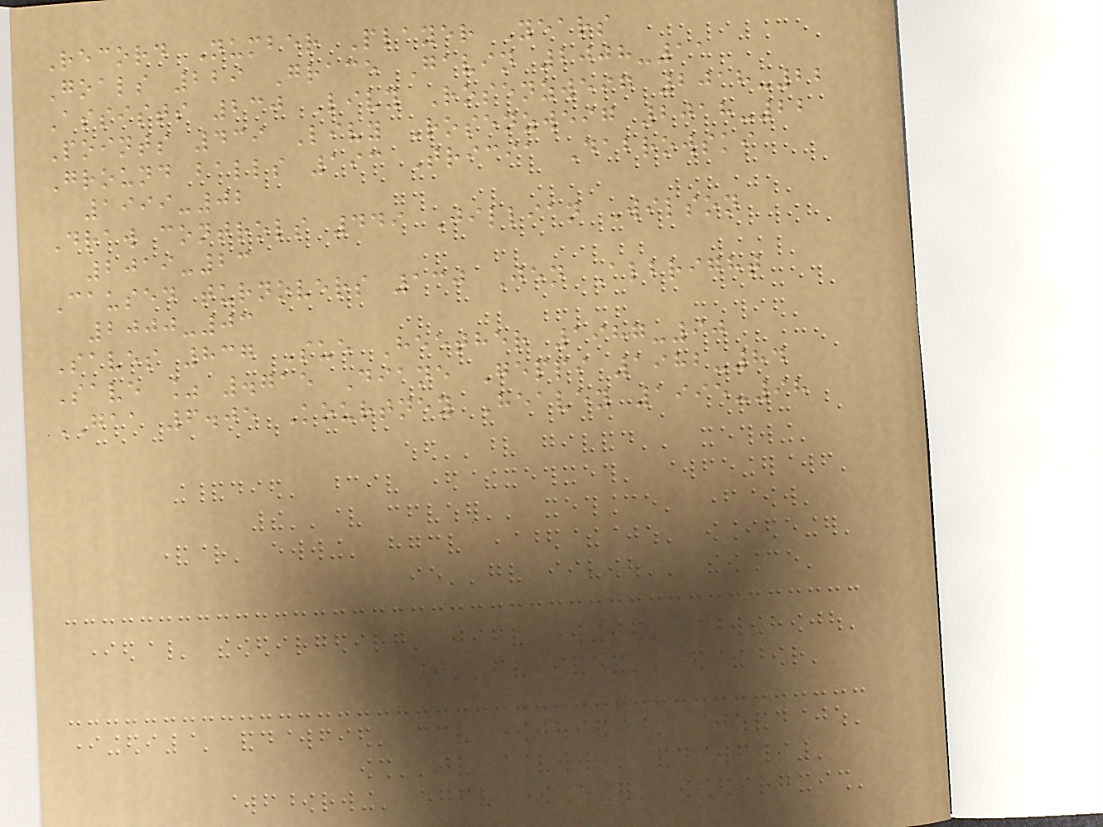Record Number Player Years
Goals 229 Grace Gavin 2008-11
Assists 230 Livy Rosenzweig 2018-22
Points 439 Livy Rosenzweig 2018-22
Ground balls 193 Tricia Dabrowski
1999-02
Draw controls 449 Jillian Wilson
2019-23
Caused turnovers 130 Jen Albright
2000-03
Saves 837 Sue Heether 1987-90
Save % .715 Diane Geppi 1982-84
GAA 6.05 Kourtney Heavey 1995-98
